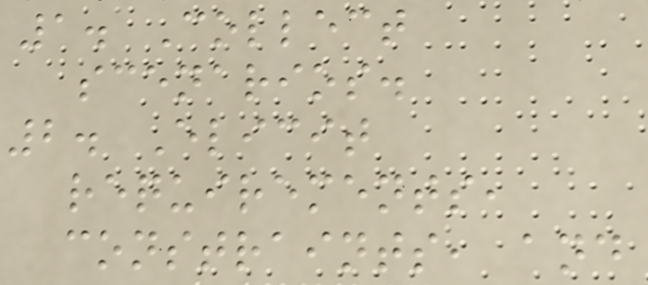1. Collect
scenarios.
2. Elicit
requirements,
constraints, and
